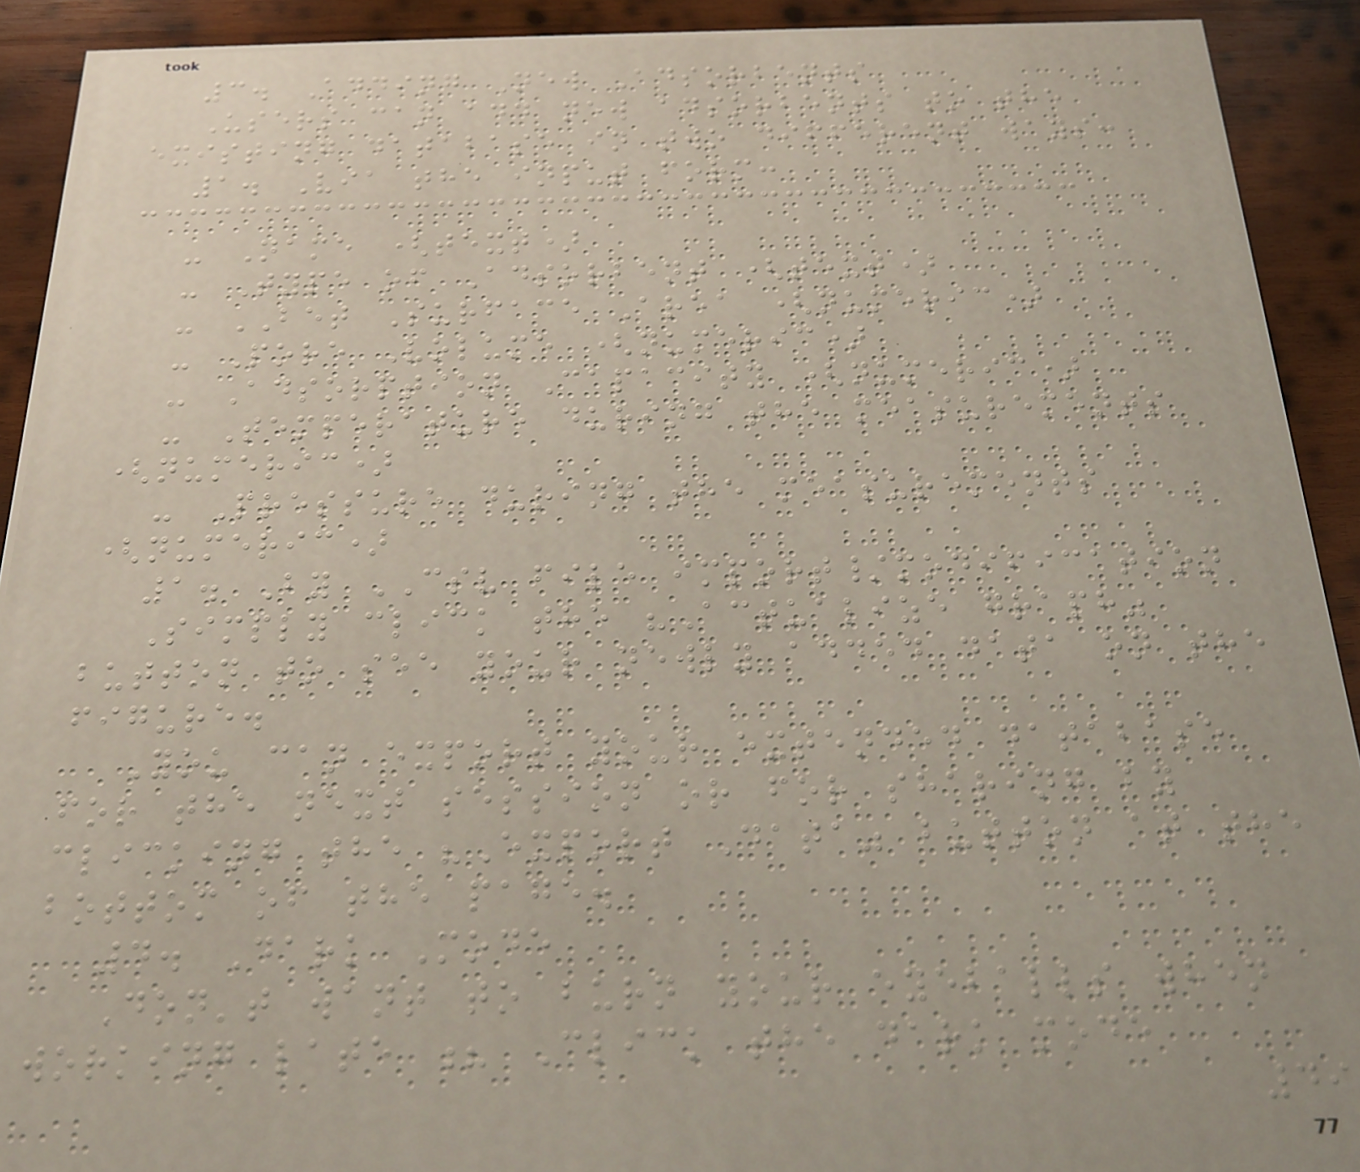3. Adding New Adsorbents
Users can add new adsorbents to the
existing database in two different ways:
1. Via the input form:
- Name (text)
- Type of Adsorbent (text)
- BET Surface Area (numeric)
- Pore Volume (numeric)
- Adsorption Capacity (numeric)
- Temperature during the measurements
(numeric)
- Pressure during the measurements
(numeric)
1. By CSV file import/modification
Simply click the "Actualize graph"
button to see your newly added data on the
figure.
You can export your extended database
for the next session or for sharing by
clicking the "Export Data" button at the
bottom of the page.
4. Dark Mode
Don't want to burn your eyeballs when
working late ? Click the dark mode
49
